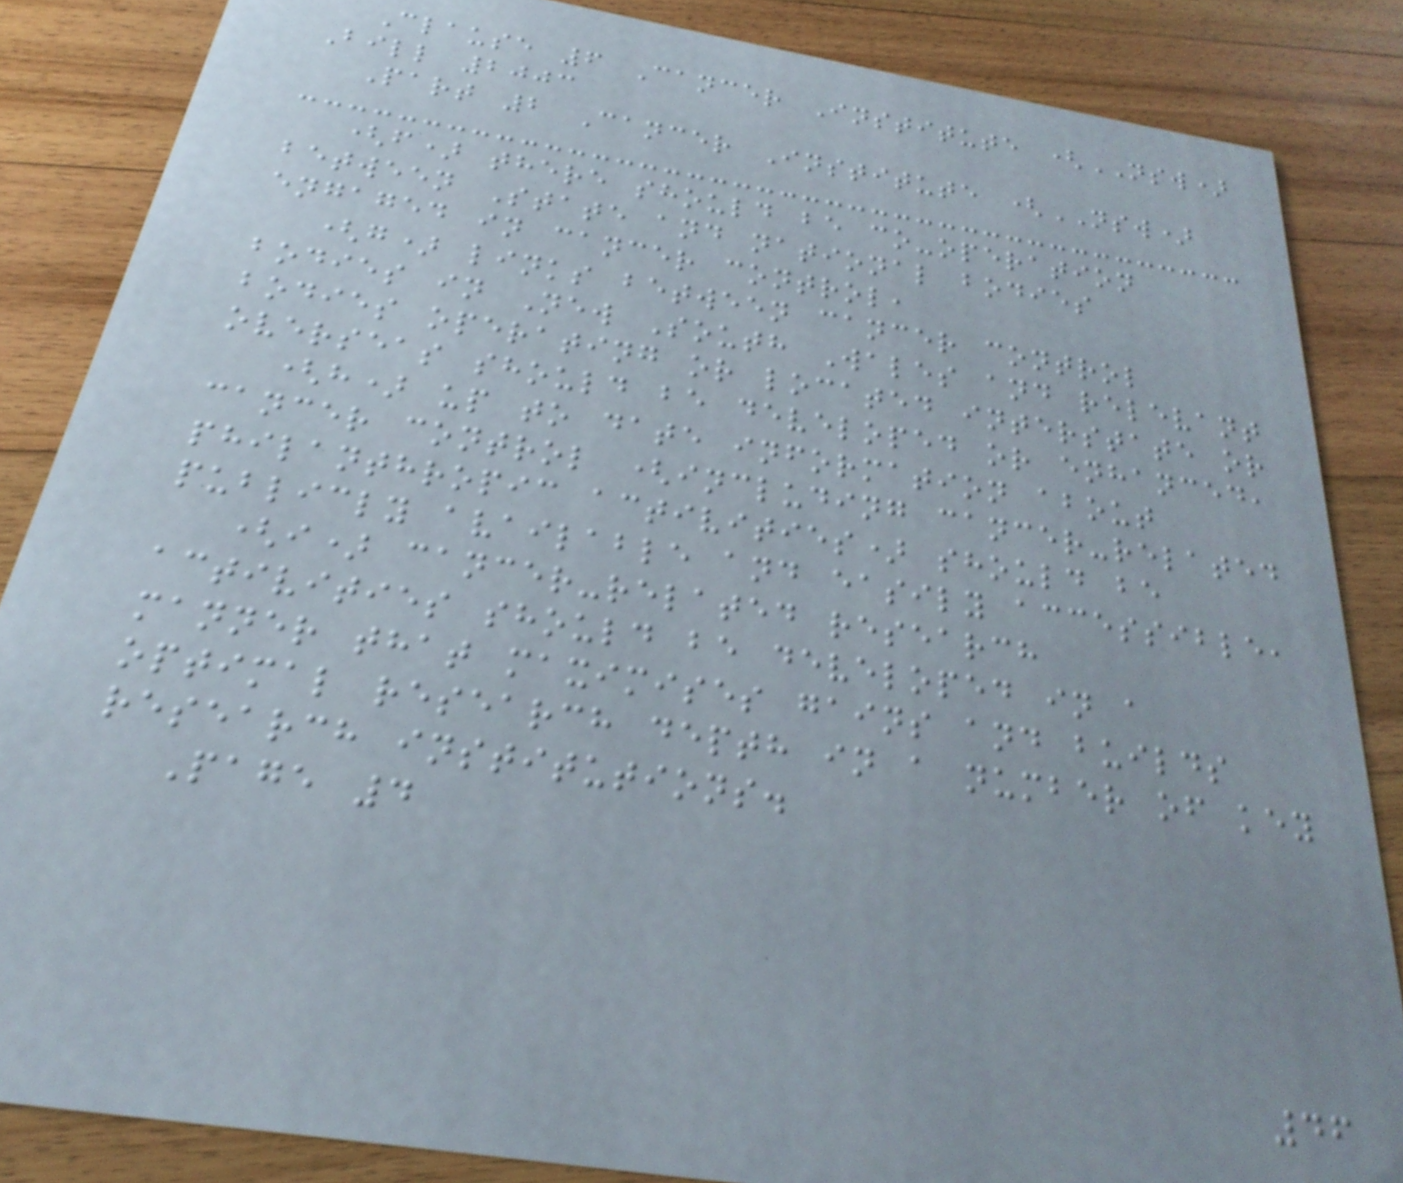Clause 6 Cancer Institute (NSW)
Bill 2003
Part 2 Cancer Institute (NSW)
(f) there should be co-operation
between State and national bodies
engaged in cancer control,
(g) links between cancer control
bodies in New South Wales and relevant
bodies operating or located interstate or
overseas should be developed or enhanced,
(h) up to date information about
cancer control (including cancer-related
philanthropic activities) should be
publicly available and easily accessible,
(i) cancer-related research
activities should be developed in a
manner that maximises gains and builds
optimal research depth in a number of key
research institutions.
Page 4
46
